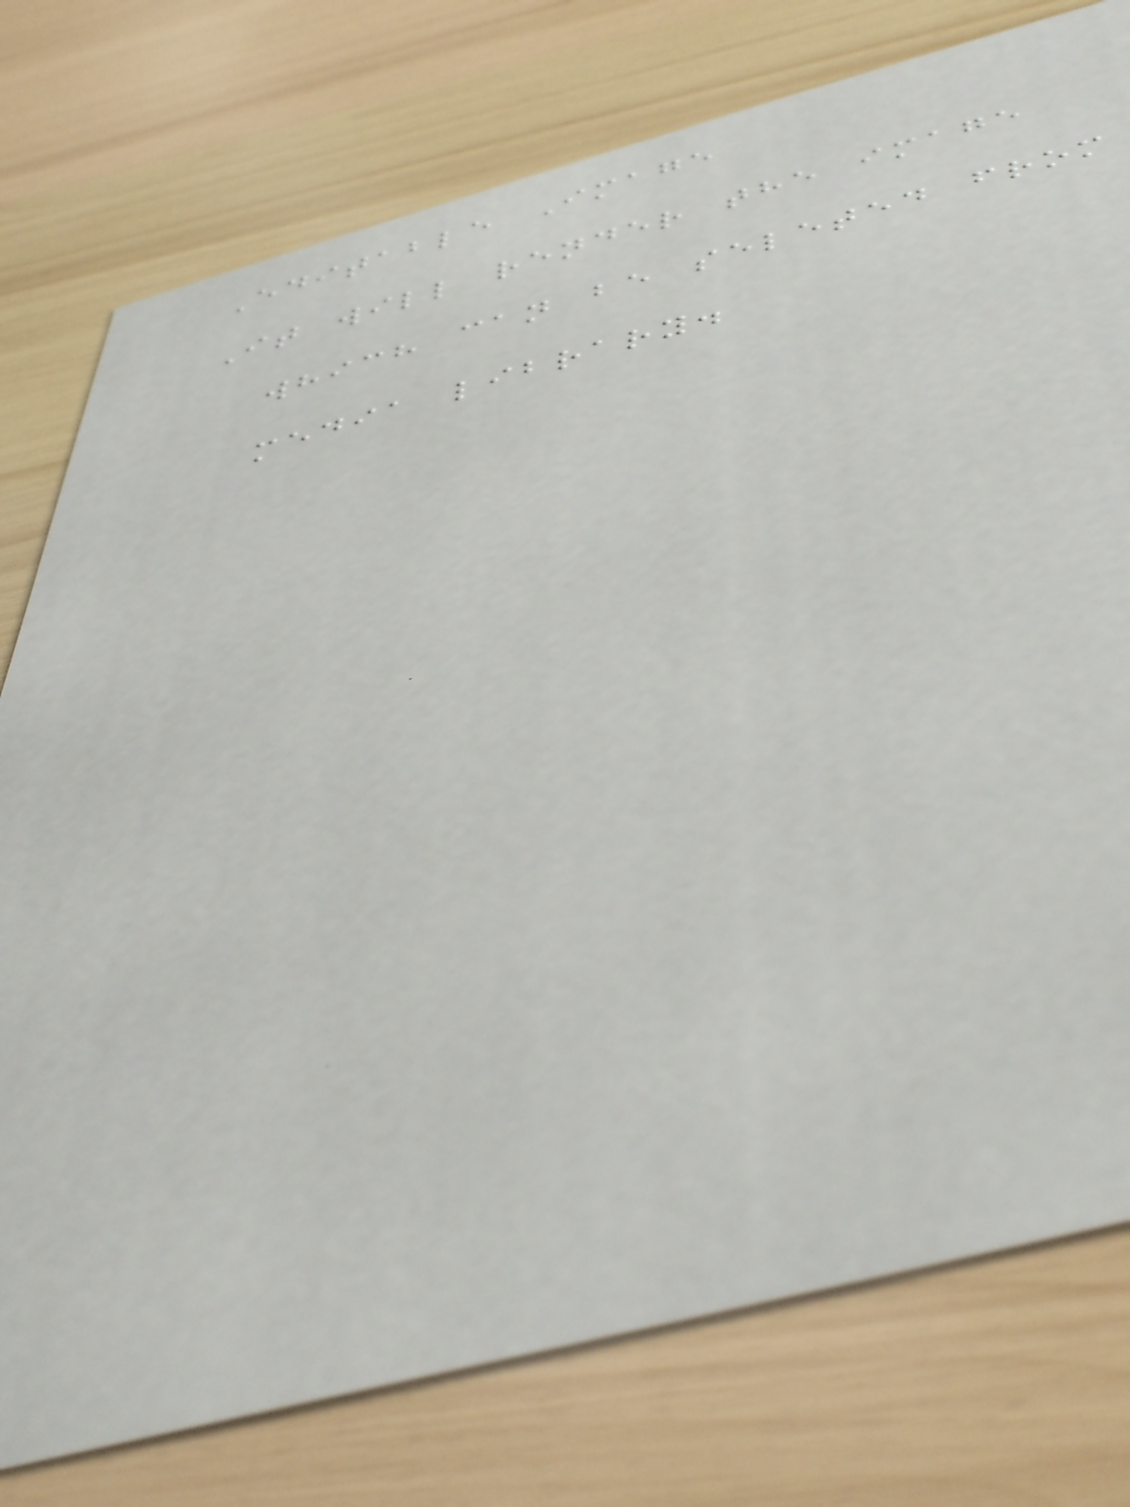Editable Image
It will render the image
which can be seleted from
media library.
